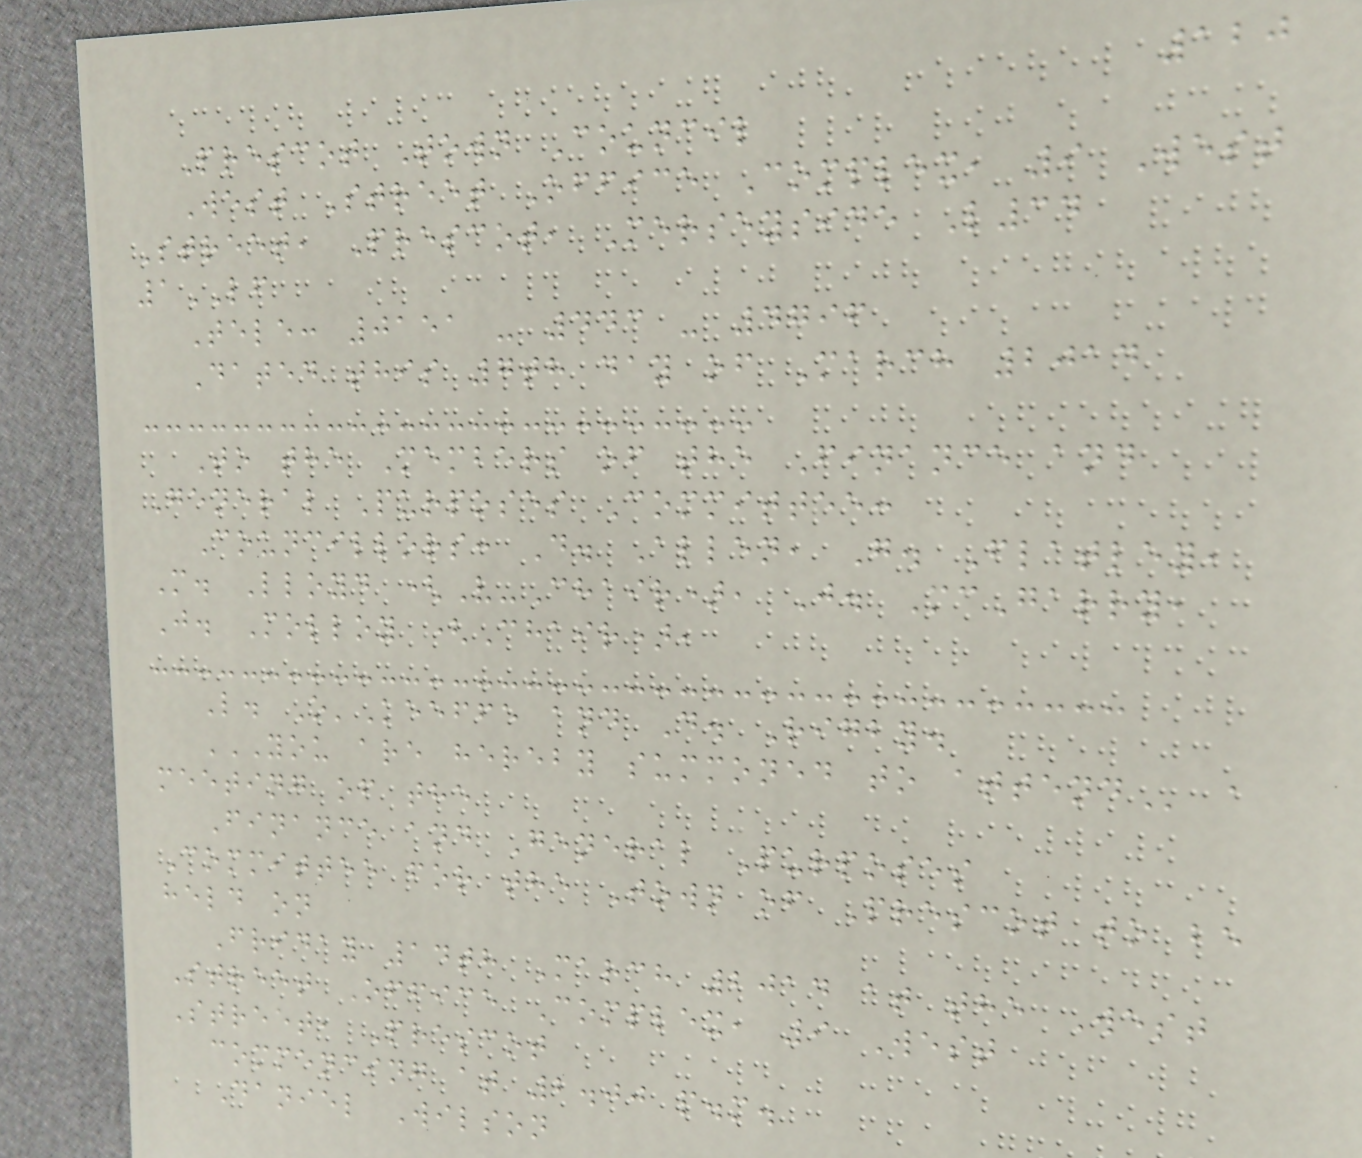120
Prescot Town Council
West Street Office Complex, 9 West
Street, Prescot, Merseyside L34
1LF
Tele: 0151 - 443 - 4796
Dated this 7th day of March 2014
To the Members of the Finance and
General Purposes Committee:
Councillors: D. Allen, G. Flatley,
M. Lloyd (V-Chair), J. McGarry,
J. Molloy (Chair),
L. O'Keeffe and D. Rigby.
YOU ARE HEREBY SUMMONED TO ATTEND a
meeting of the
Finance and General Purposes
Committee for the Town of Prescot to be
held on
Friday 14th March 2014 at the West
Street Office Complex, 9 West
Street, Prescot
commencing at 2.00 p.m.
Daniel Wilson
